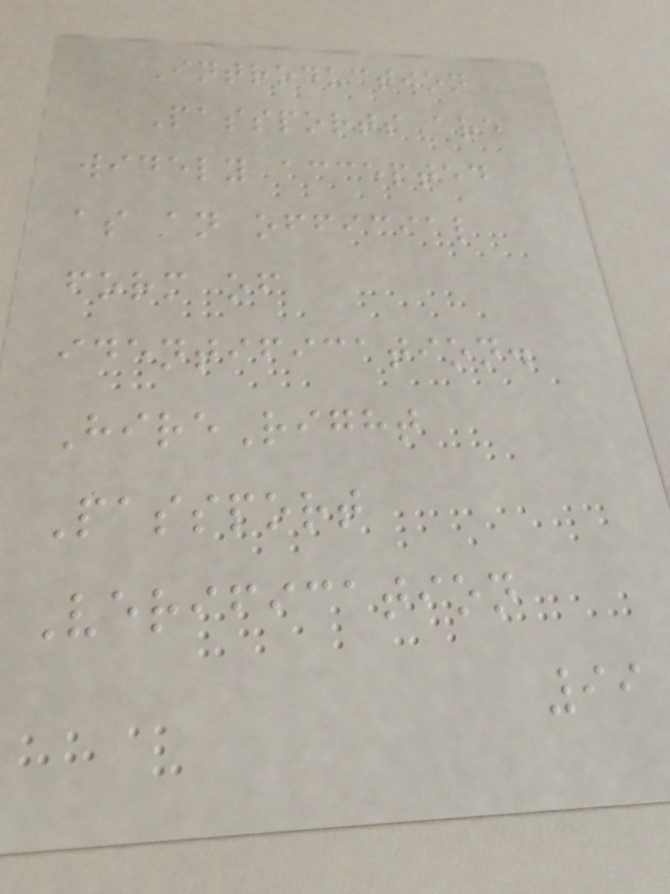Introduction
Passports are
widely accepted
as an official
form of
identification.
HireRight
Passport
Verification
99
